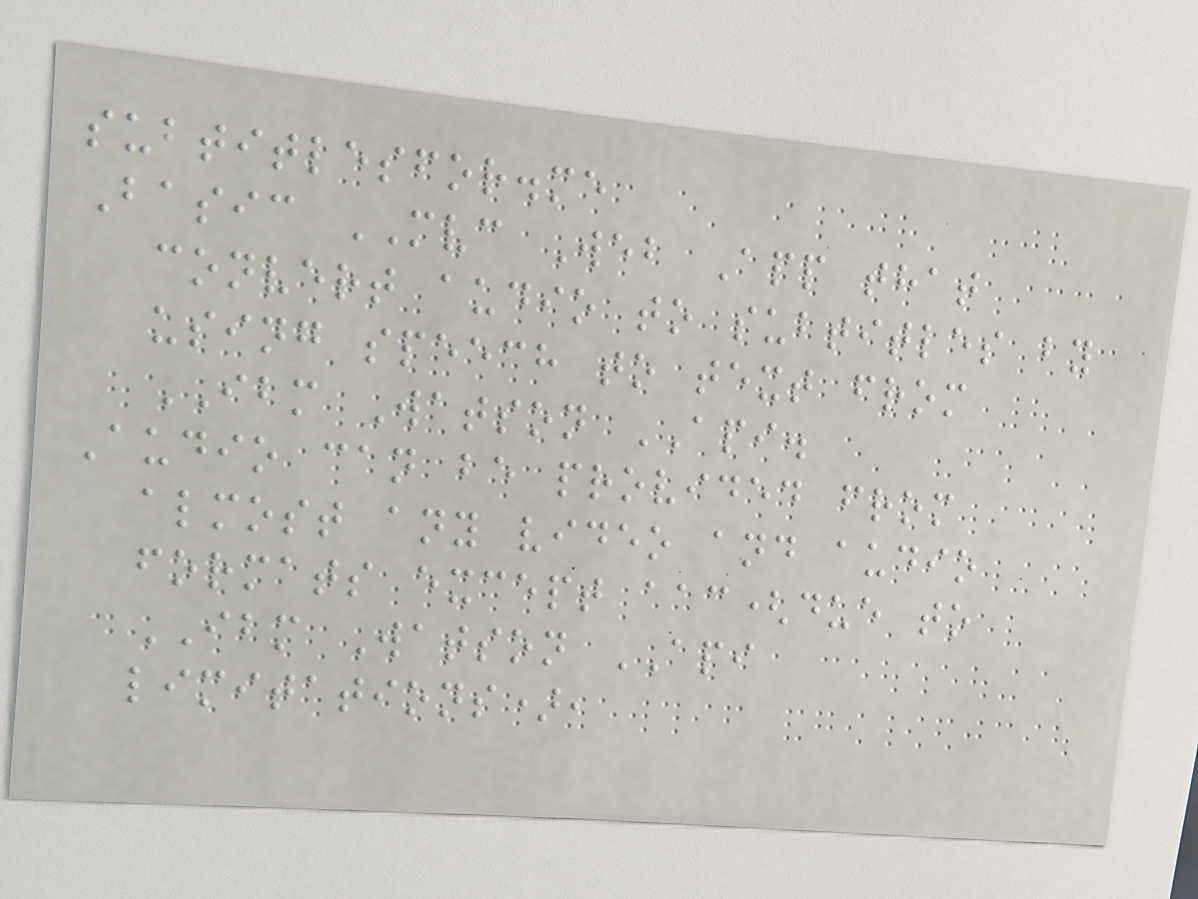subtitlesfor.me
Basic MVC Web App that
convert audio to subtitles by
using speech to text from
IBM Watson API.
Audio can be provided from
almost any video and audio
formats except aac(due to
IBM Watson API
limitations),
